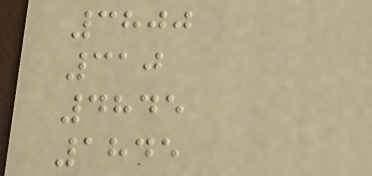3800
310
4845
1845
